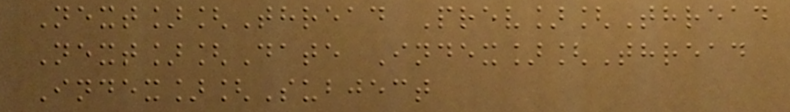Next][Thread Prev][Thread
Next][Date Index][Thread
Index][Subject
